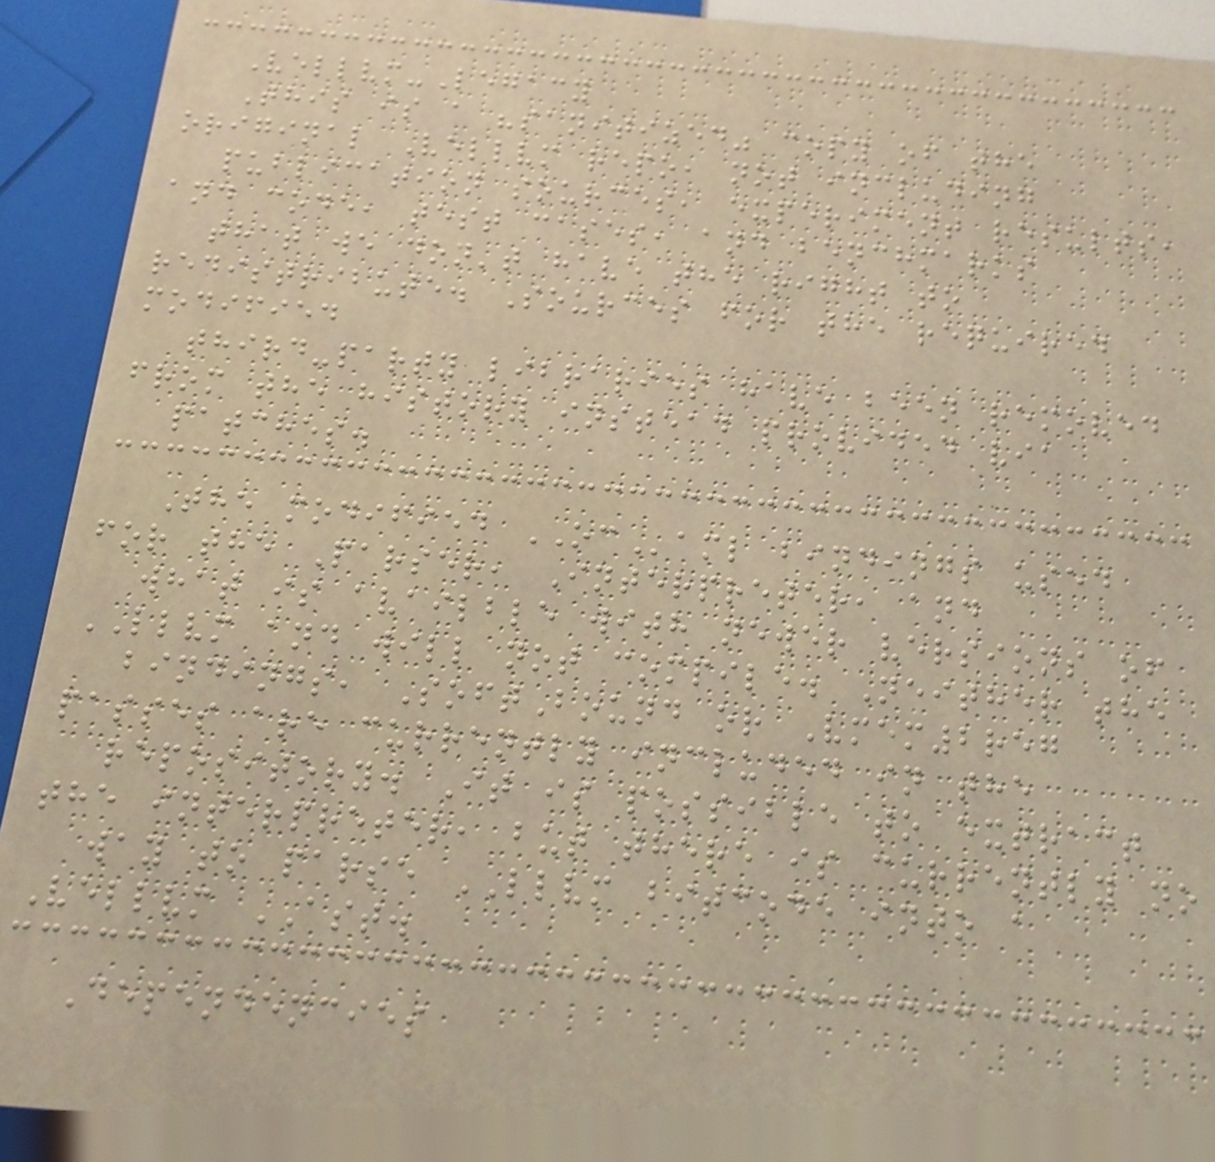Vellvm-Legacy
This is a "sanitized" copy of the
original Vellvm repo, not including
publication sources, experiment results,
and code, test cases, and benchmarks
that we don't have the right to
redistribute. Sources for the required
modified
third-party libraries have been removed
from the history instead provided via
patches.
The modified OCaml bindings used
for the Parser, Interpreter, and
what is availble with newer versions of
LLVM and will not compile. Neither the
bindings, SoftBound or Vmem2reg
passes are currently included in the
repository. It is possible to extract
the interpreter, but there is currently no
way to parse LLVM bitcode into a
Vellvm AST.
Dependencies
